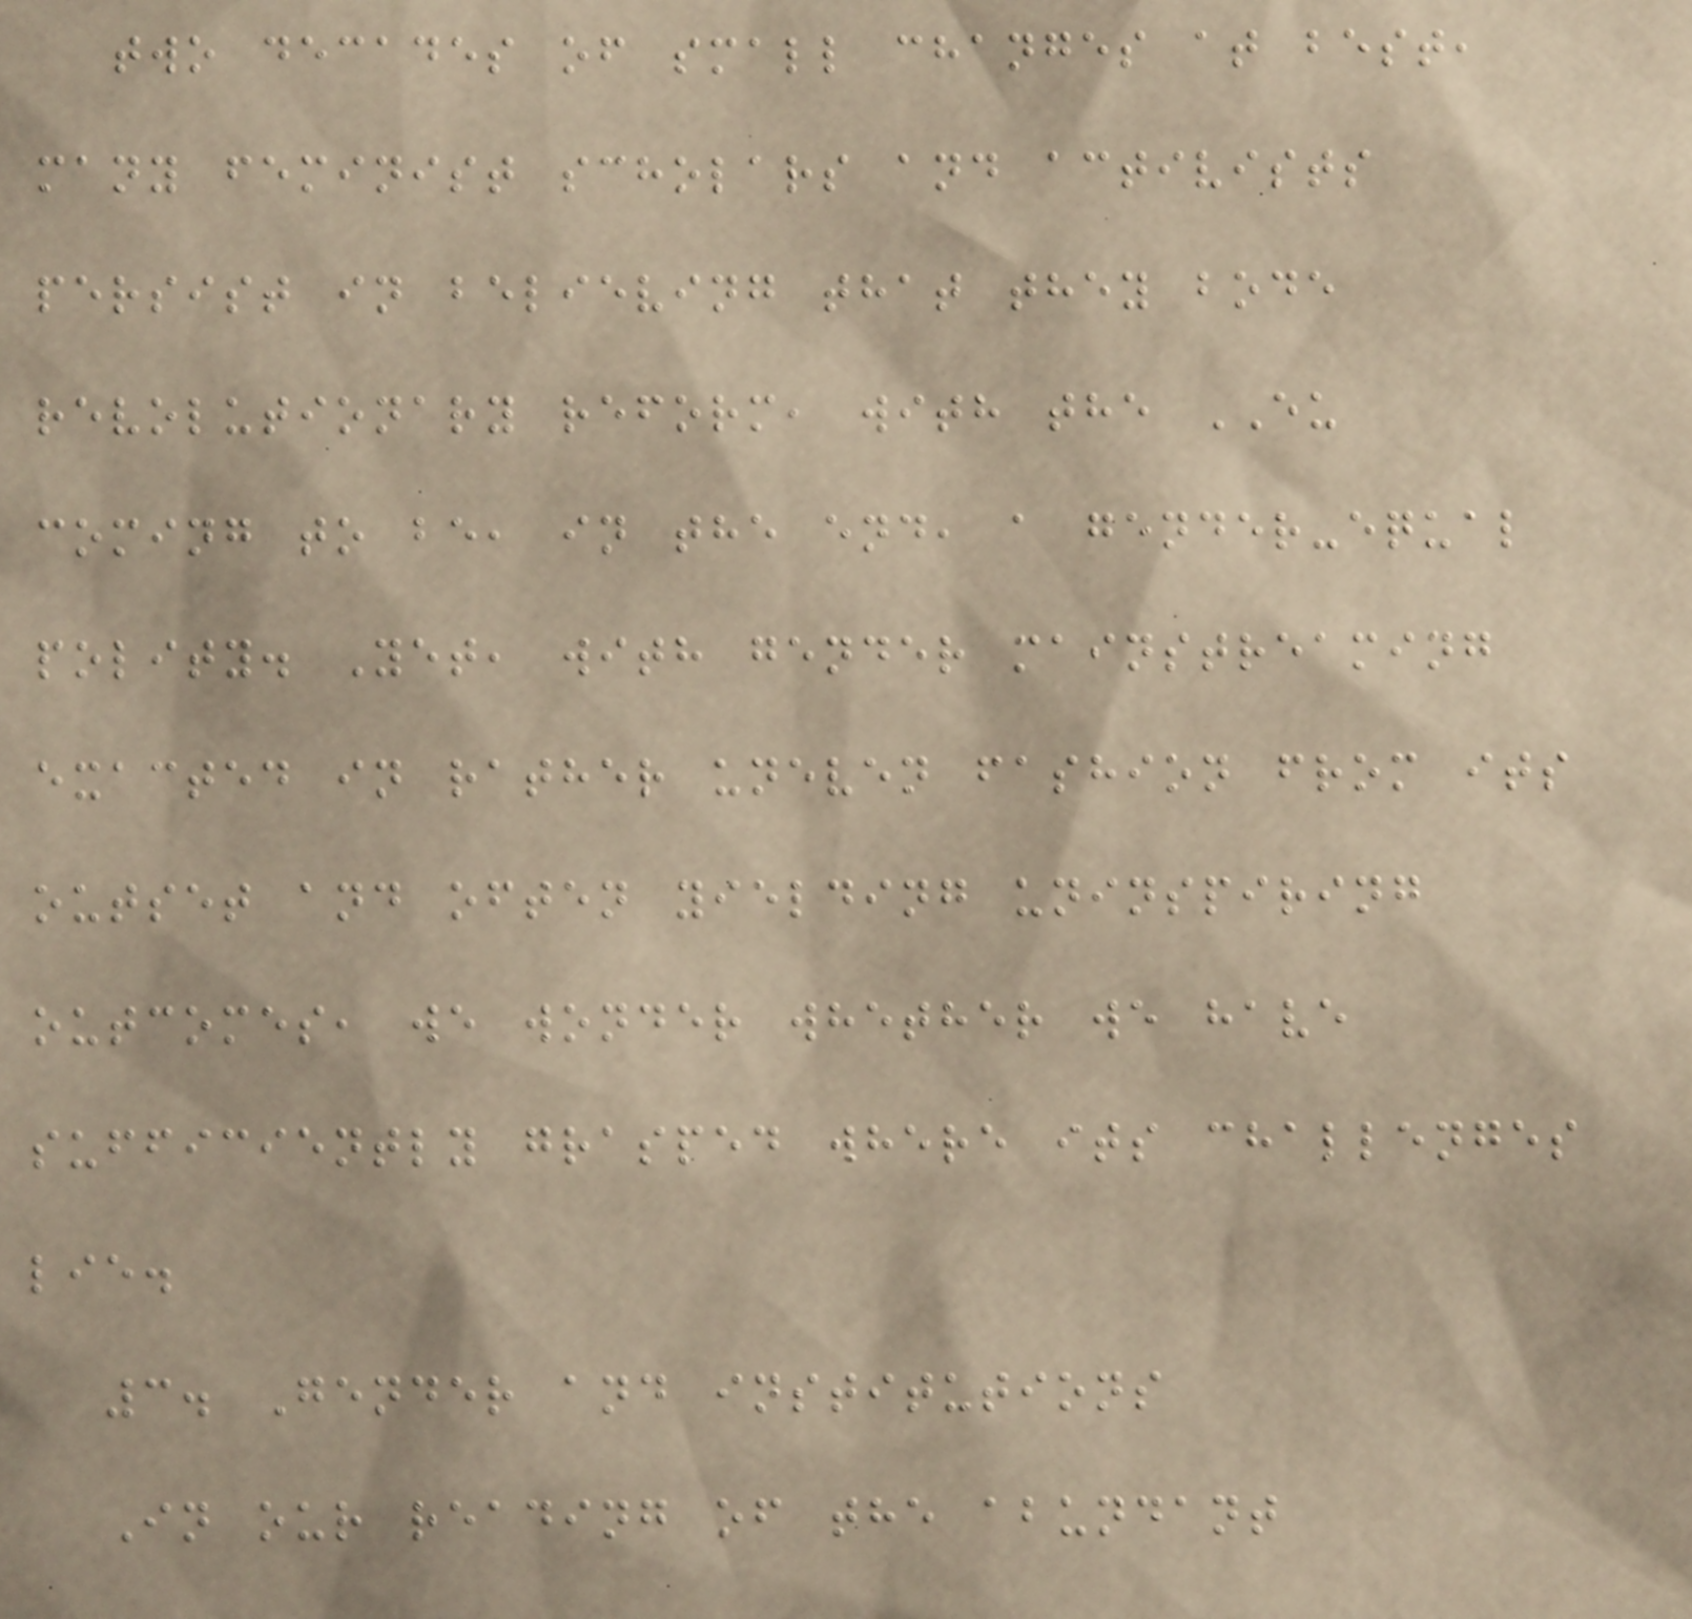two decades of small changes at best,
many feminist scholars and activists
persist in believing that they bode
revolutionary reform, with the EU
coming to be, in the end, a gender-equal
polity. Yet, with gender mainstreaming
exacted in rather uneven fashion from its
outset and often yielding uninspiring
outcomes, we wonder whether we have
sufficiently grasped where its challenges
lie.
3. Gender and institutions
In our reading of the abundant
